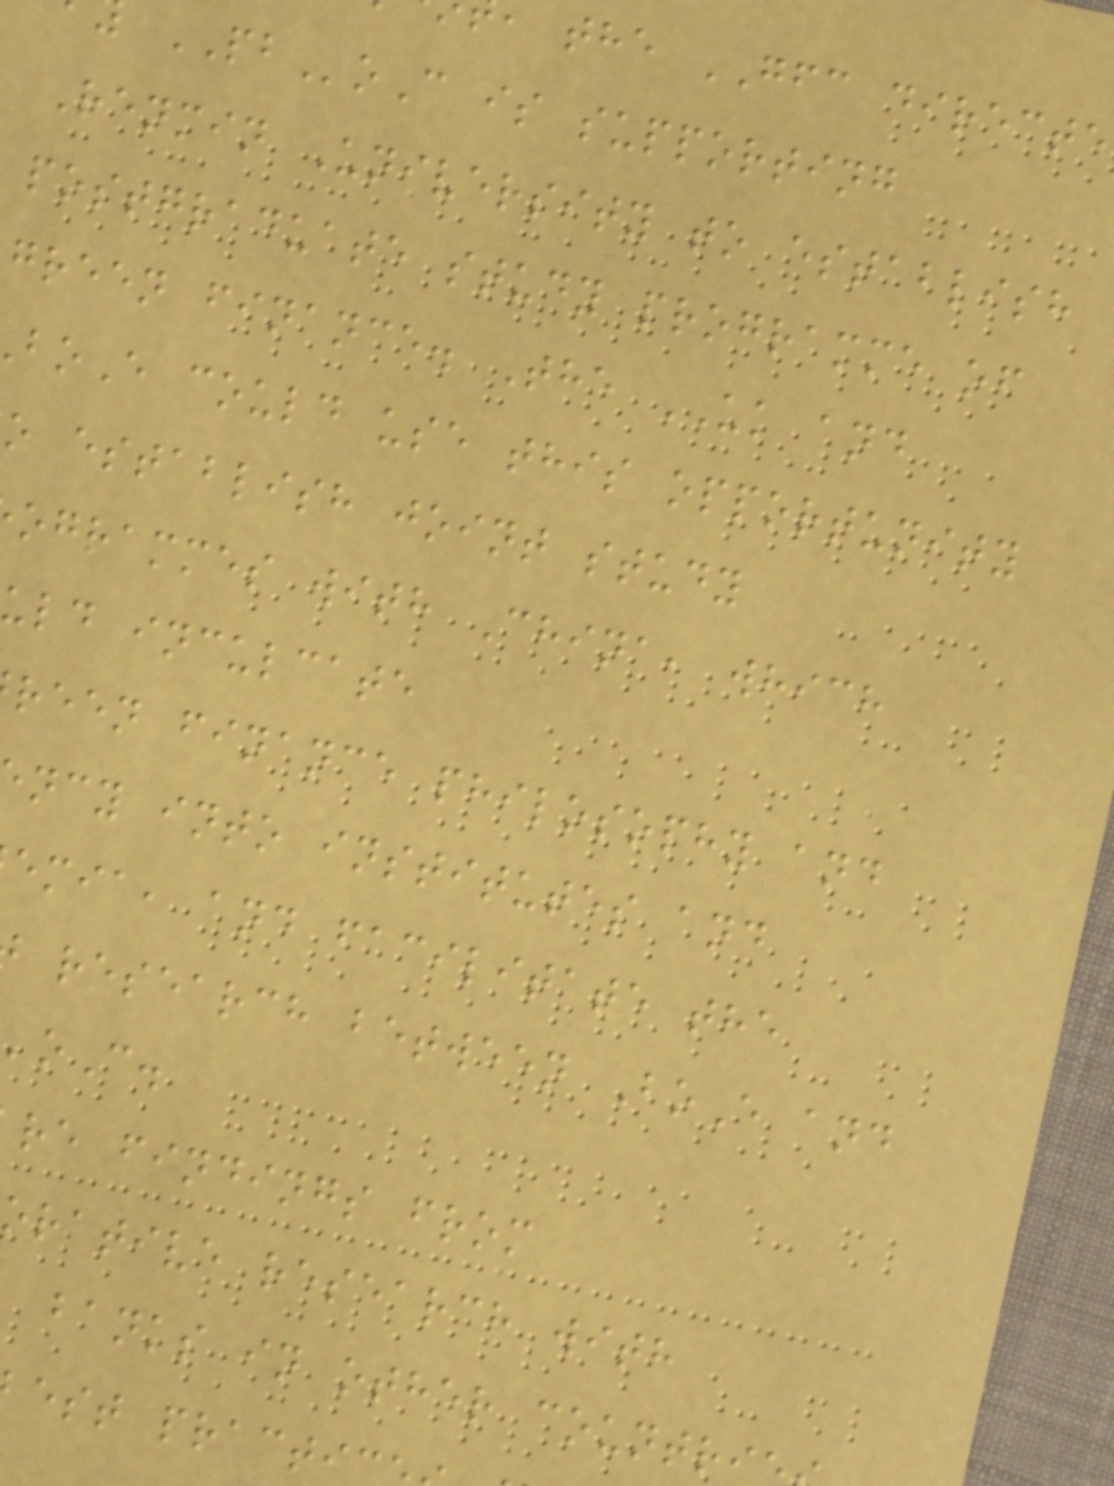the GFC directe
PBoC is supporting
Renmin University to establish
postgraduate study programme of
green finance. The UK and
oE could use this opportunity
o establish joint study
ogrammes with China, which
uld inculcate
reen finance philosophy and
ncy into institutes and
emia, and facilitate the
research between BoE and
oC.
re findings from
orative research with
banks in other countri
est practi
